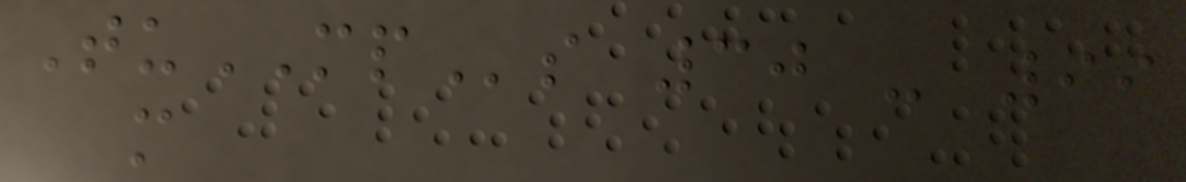TuMPs 30 - 99
m
